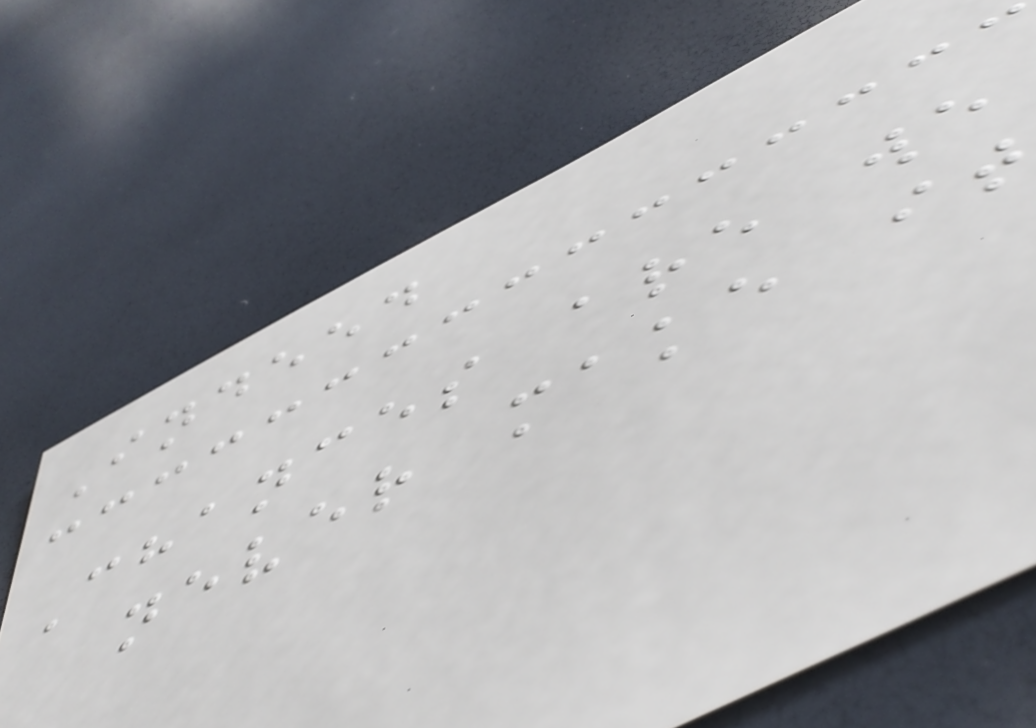Indeed
Chances are we
never make it
